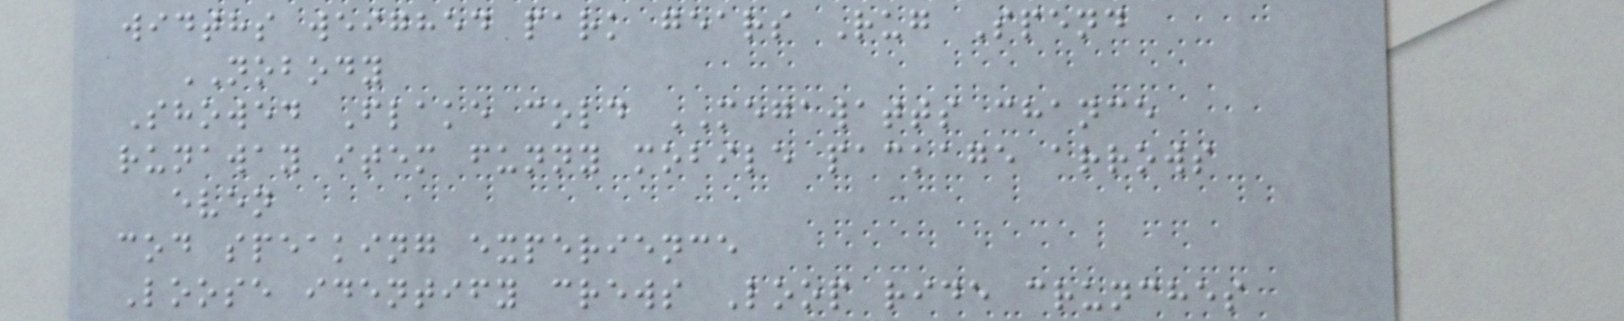widths weighed park gears Rug Spend
NOBODY
Showed Flake cold MEGAWATTS chance
runaway item funny mobile package arrows
even
cod speaking experience
Loose identify crews Loop ride crunches
